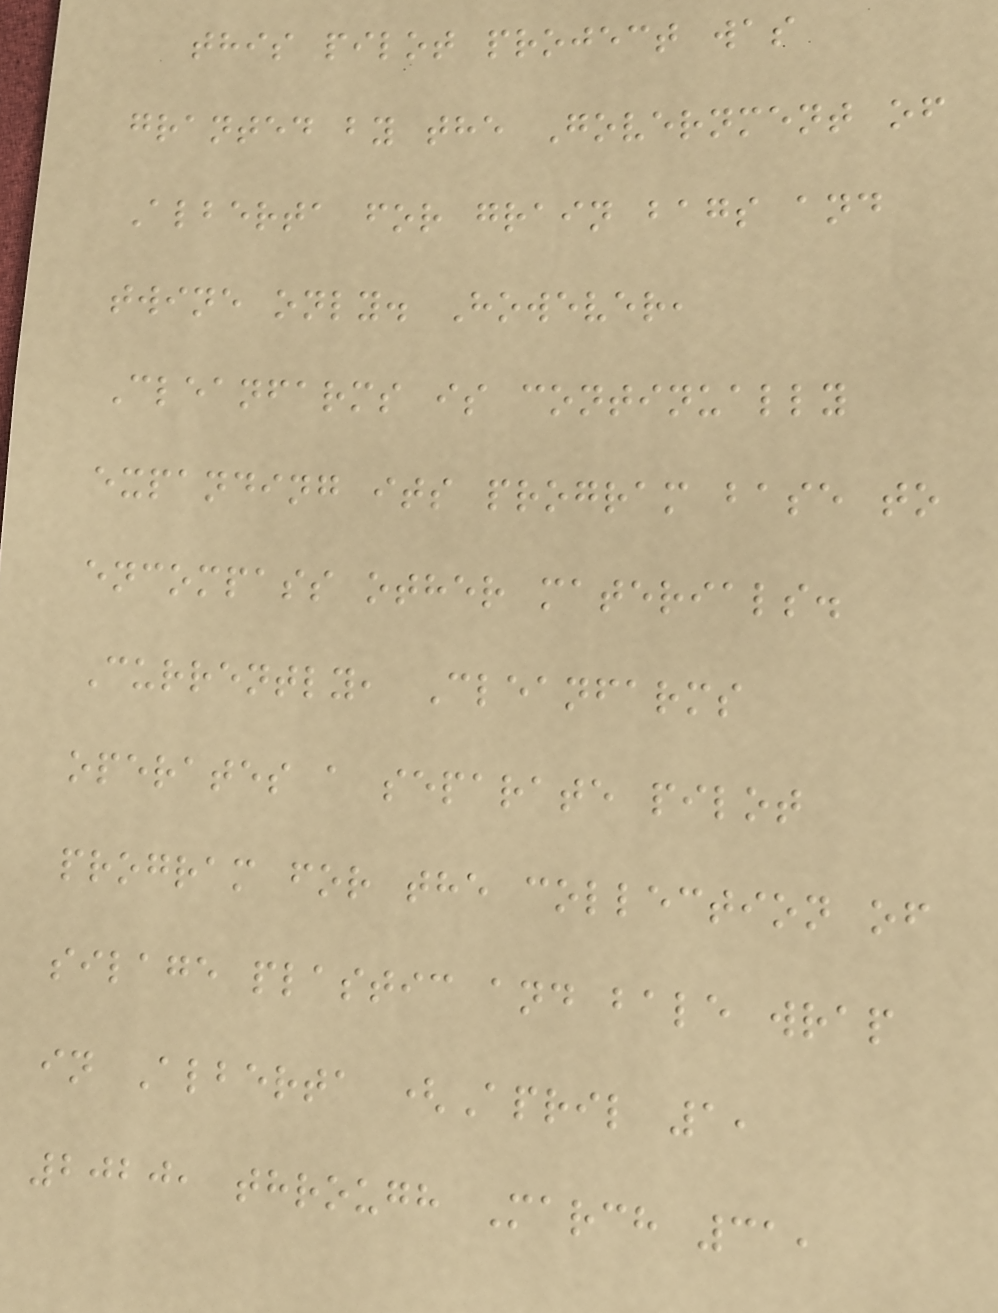this pilot project was
granted by the Government of
Alberta for grain bags and
twine only. However,
Cleanfarms is continually
expanding its program base to
encompass other materials.
Currently, Cleanfarms
operates a separate pilot
program for the collection of
silage plastic and bale wrap
in Alberta (April 1,
2020, through March 31,
